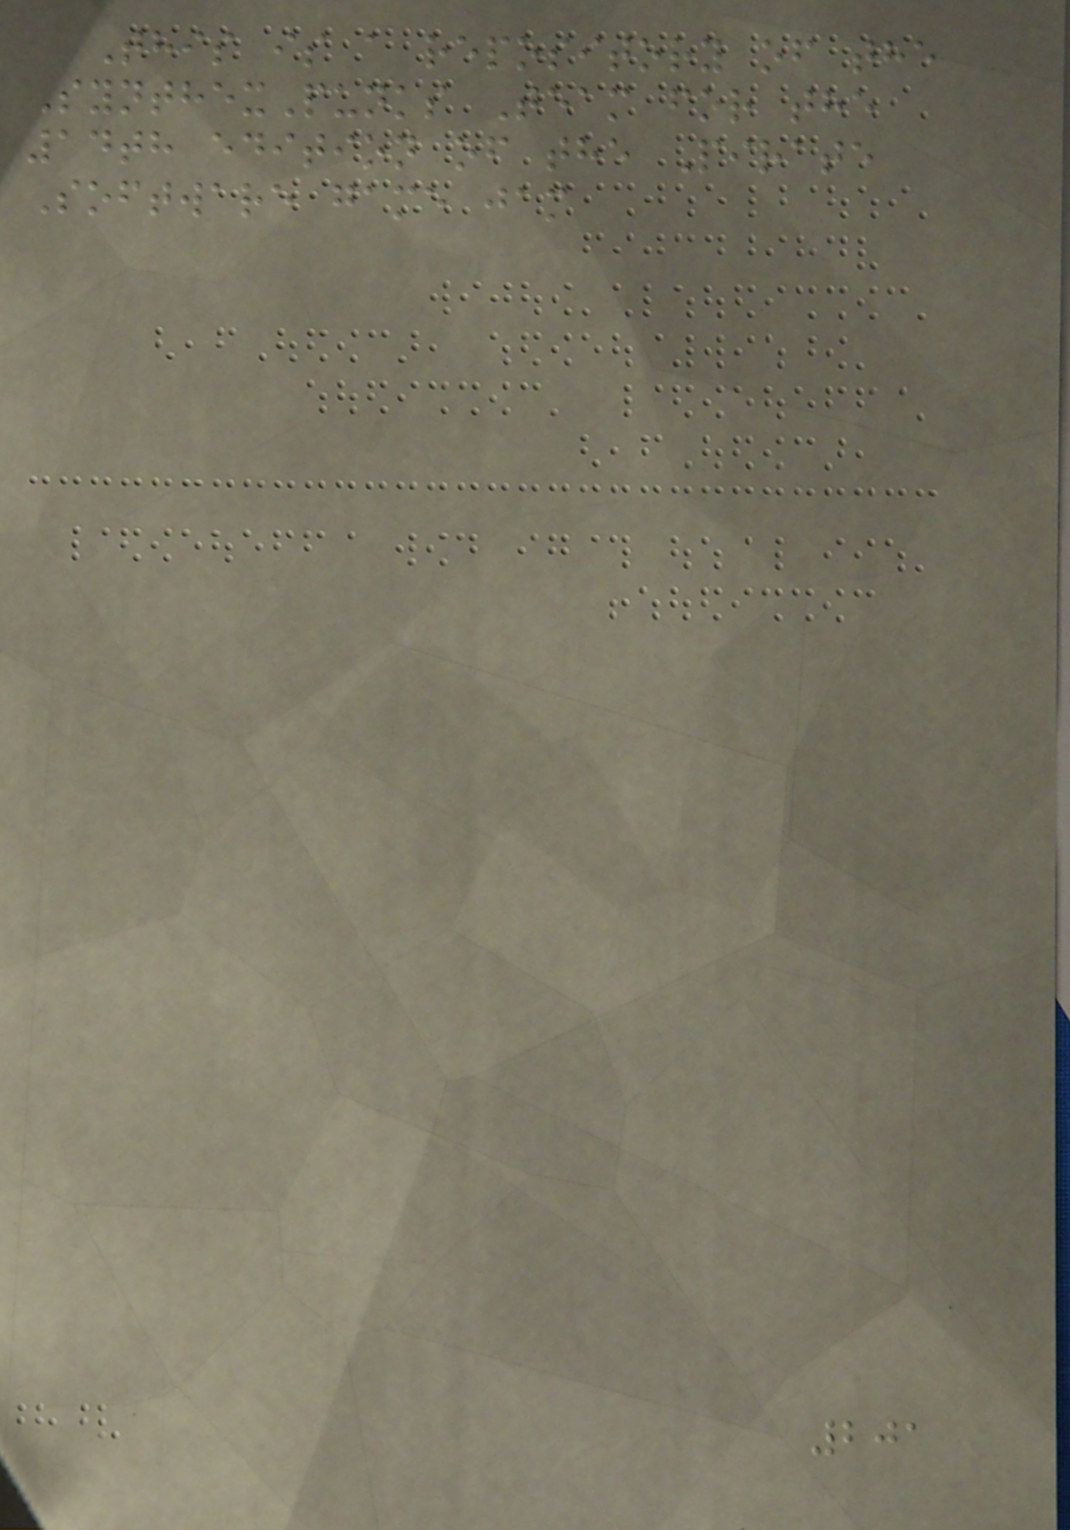This is a repository of the
SynthexPunks Team for the
14th edition of the Pirate
Software game jam
201
